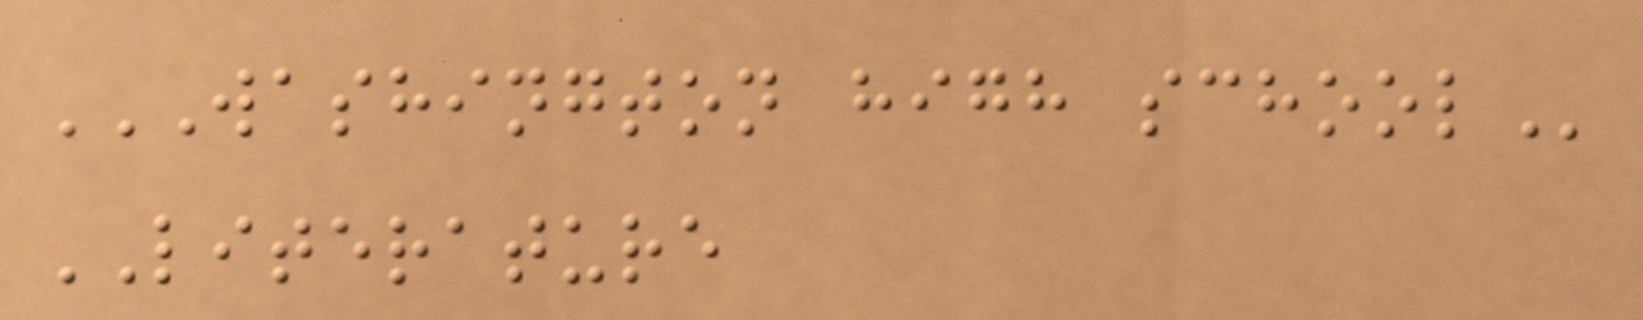WASHINGTON HIGH SCHOOL
LITERATURE
